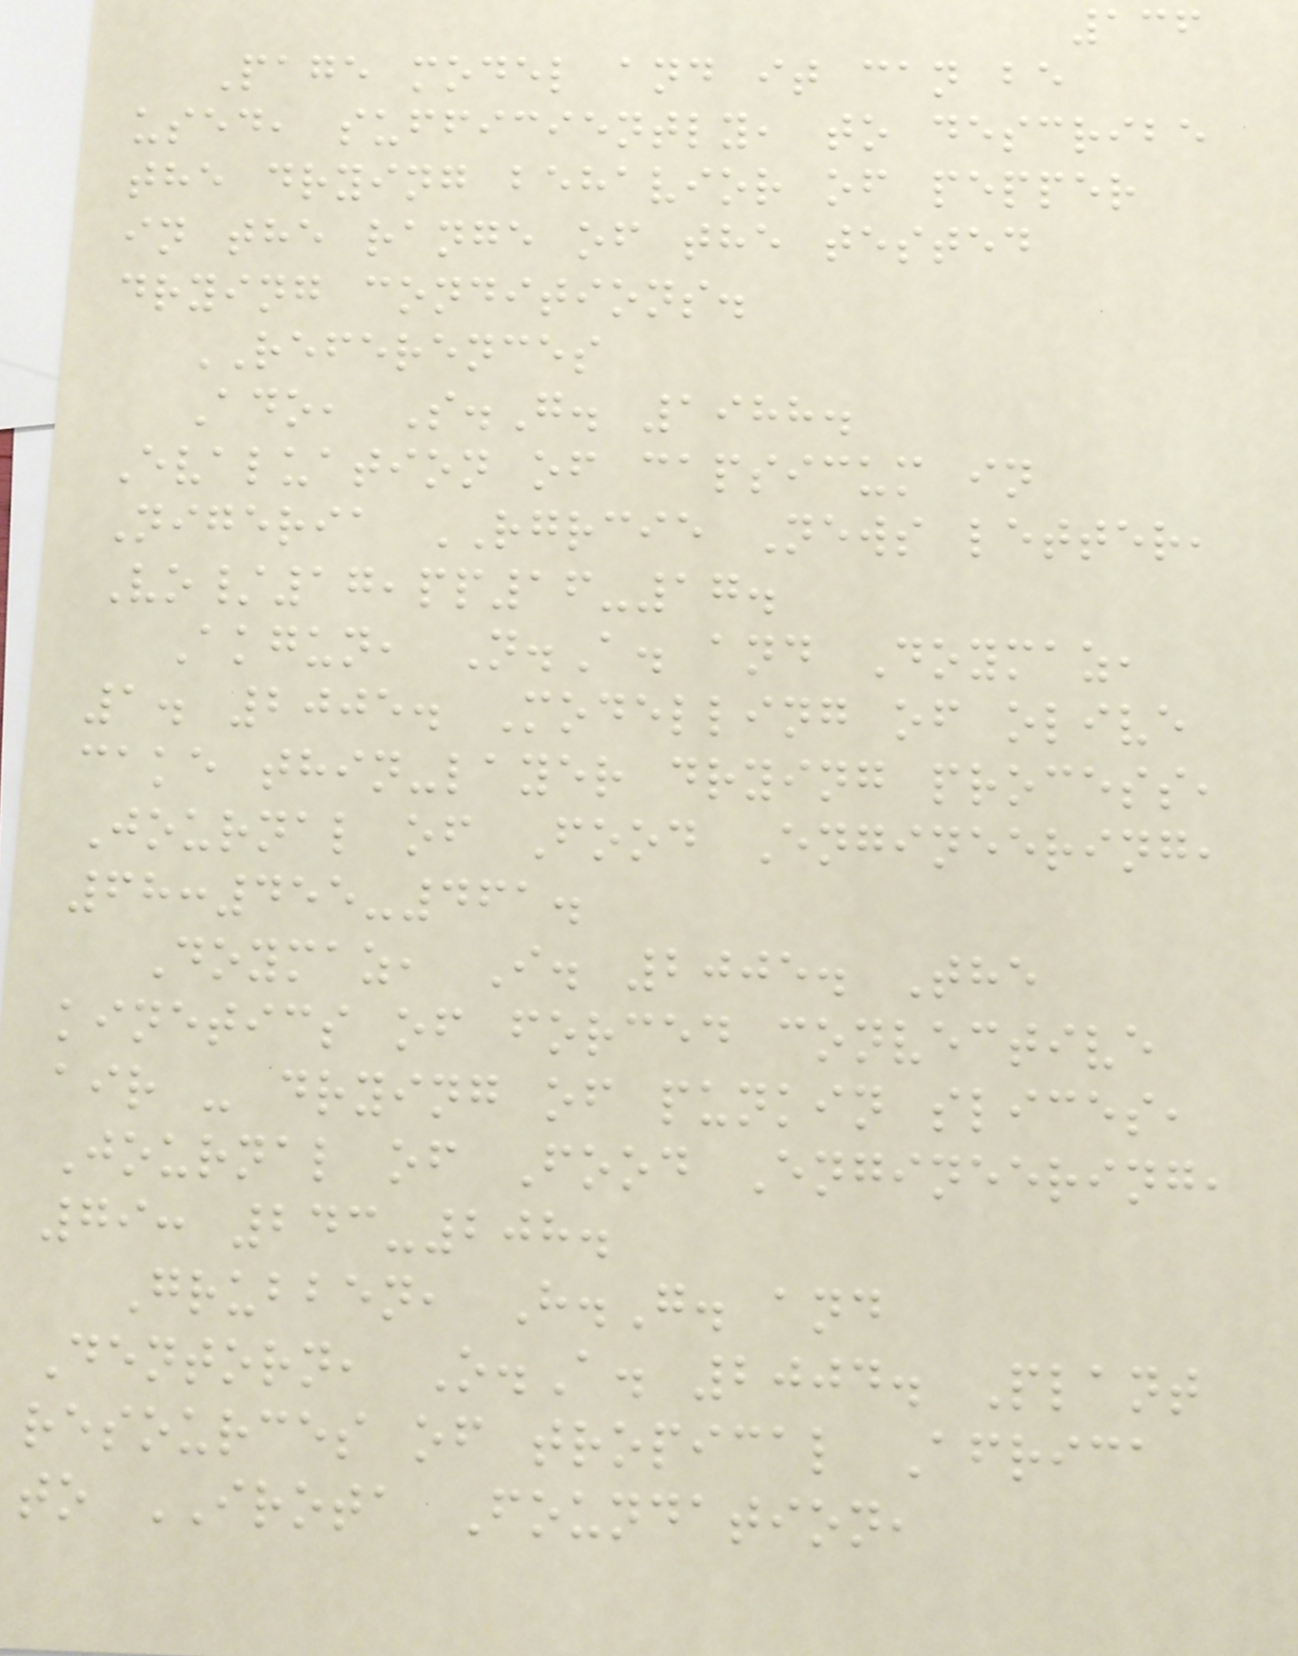136
Page model and it can be
used, sufficiently, to describe
the drying behavior of pepper
in the range of the tested
drying conditions.
REFERENCES
Ado, S.G. 1988.
Evaluation of capsicum in
Nigeria RGRCIE News letter,
Vo/17,pp16-17.
Akgun, N.A. and Doymaz,
1. 2005. Modelling of olive
cake thin-layer drying process,
Journal of Food Engineering,
68:455-461.
Doymaz, I. 2005. The
kinetics of forced convective
air - drying of punkin slices,
Journal of Food Engineering,
79: 243-208.
Grubben, H.G. and
Dentorn, O.A. 2004. Plant
resources of tropical Africa
to IROTA Foundation,
